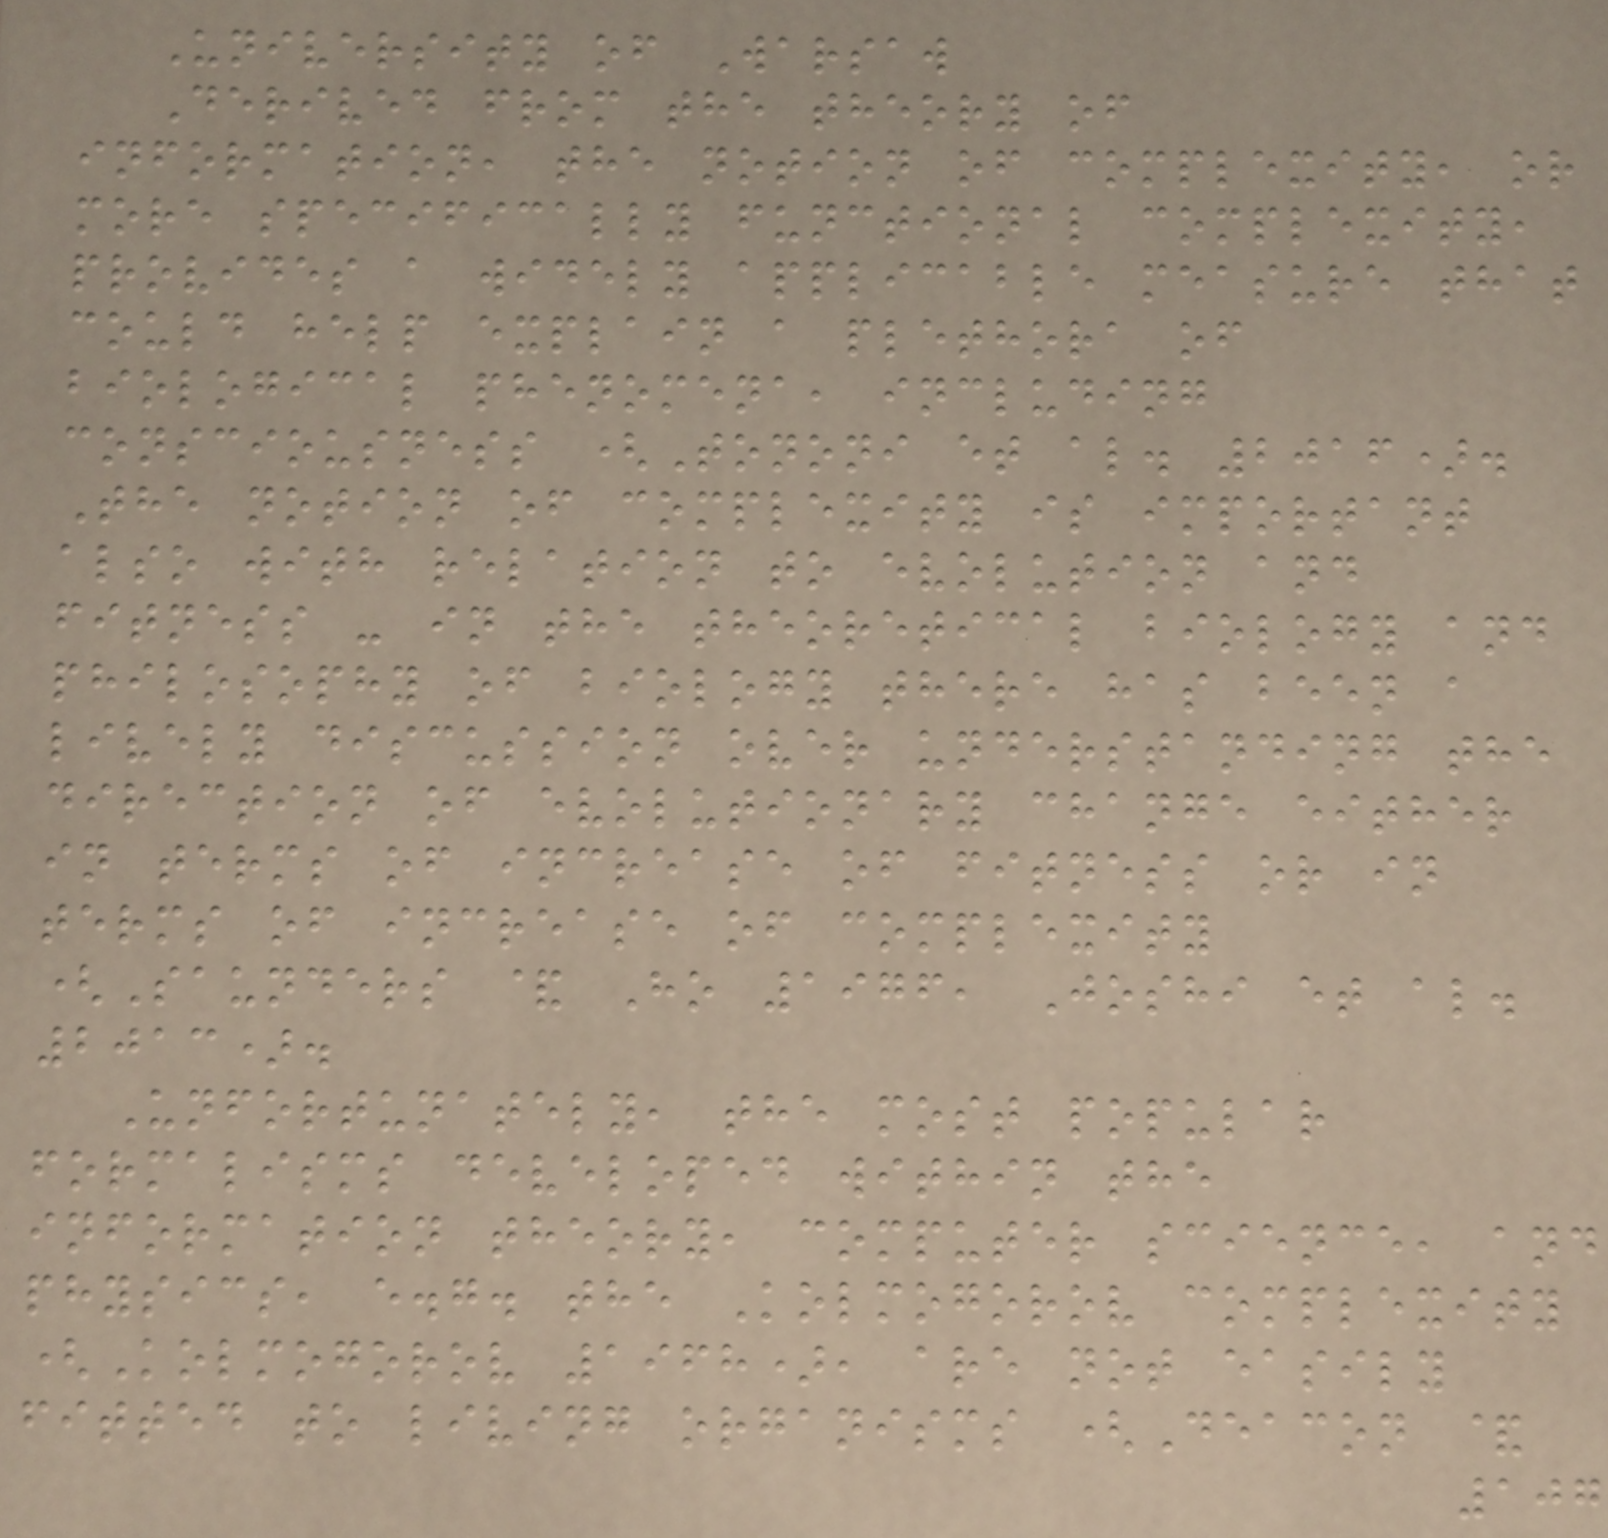University of Warsaw
Derived from the theory of
information, the notion of complexity, or
more specifically functional complexity,
provides a widely applicable measure that
could help explain a plethora of
biological phenomena, including
consciousness (Tononi et al. 2016).
The notion of complexity is important
also with relation to evolution and
fitness - in the theoretical biology and
philosophy of biology there has been a
lively discussion over understanding the
direction of evolutionary change either
in terms of increase of fitness or in
terms of increase of complexity
(Saunders & Ho 1976, Joshi et al.
2013).
Unfortunately, the most popular
formalisms developed within the
information theory, computer science, and
physics, e.g. the Kolmogorov complexity
(Kolmogorov 1968), are not easily
fitted to living organisms (Deacon &
107
